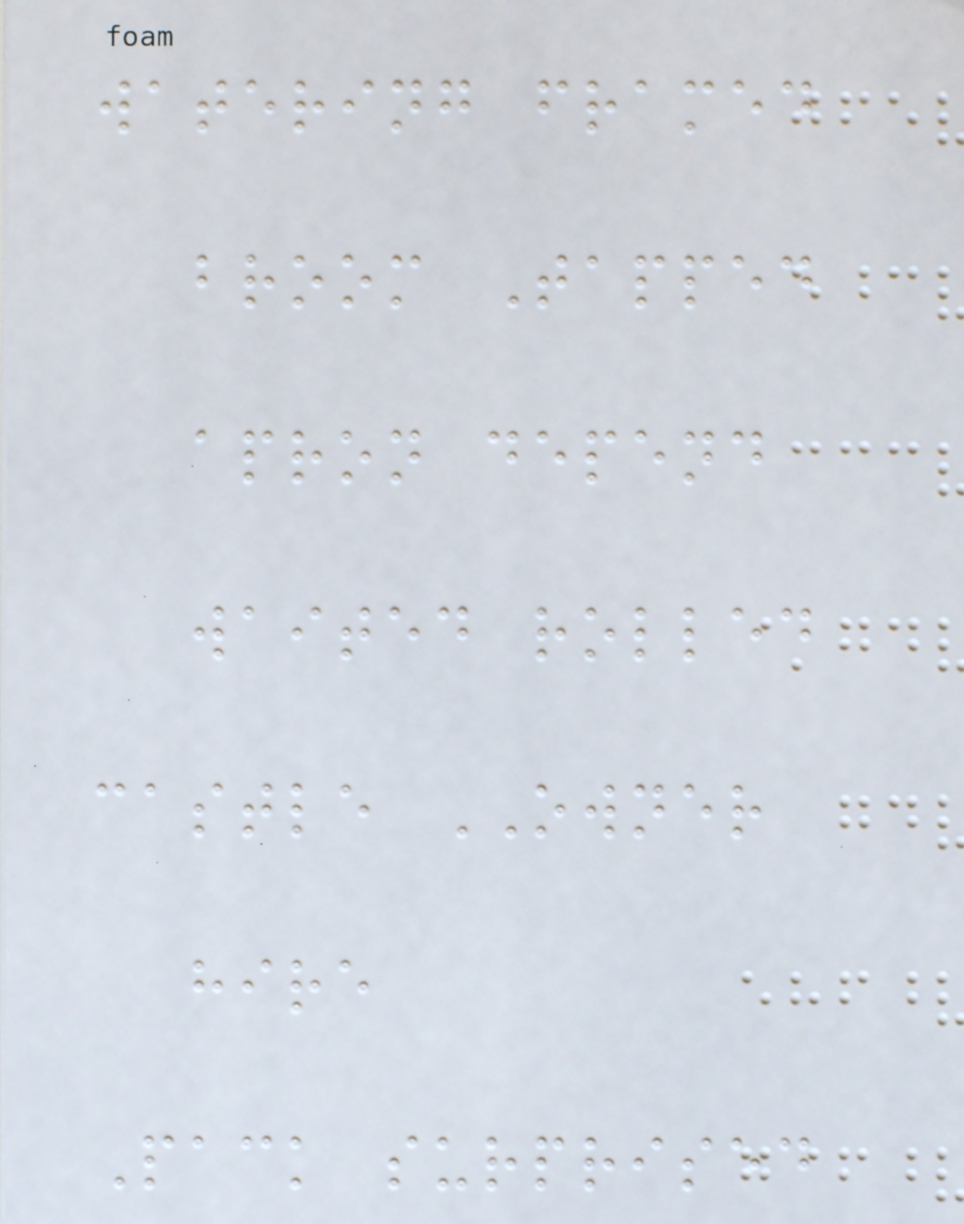watering framed
broom Tapped
apron depend
waited rolled
castle OWNER
hire
Pack surprised
